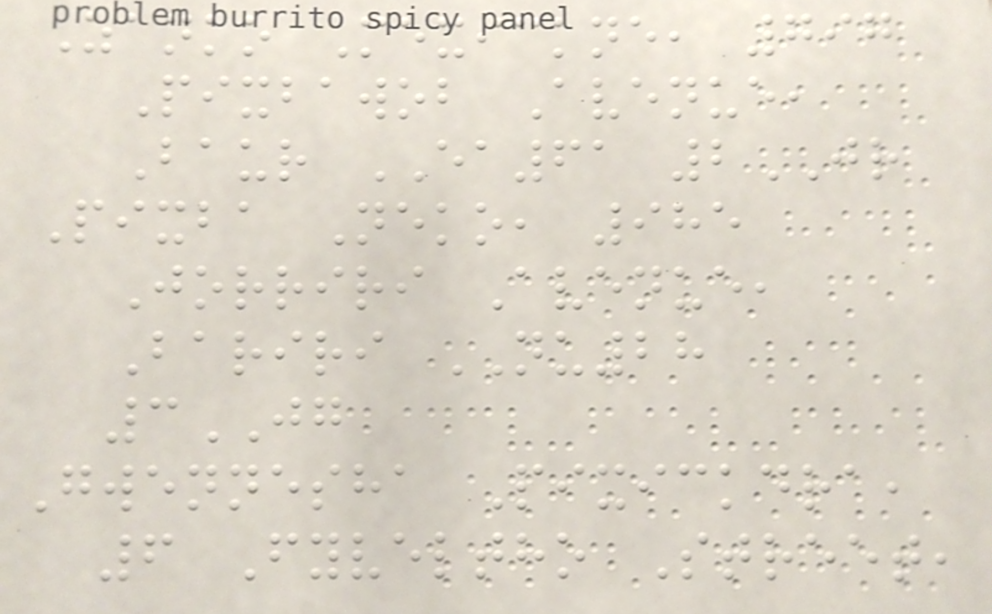Zanko Mexickne, 797
Pixbawob Avenue,
Baur EA61 2JR
Pixba Neko, 985
Jorriri Avenue,
Bariri NU28
3JG
Gwennesha Pixickdra,
6 Fyveltho Street,
